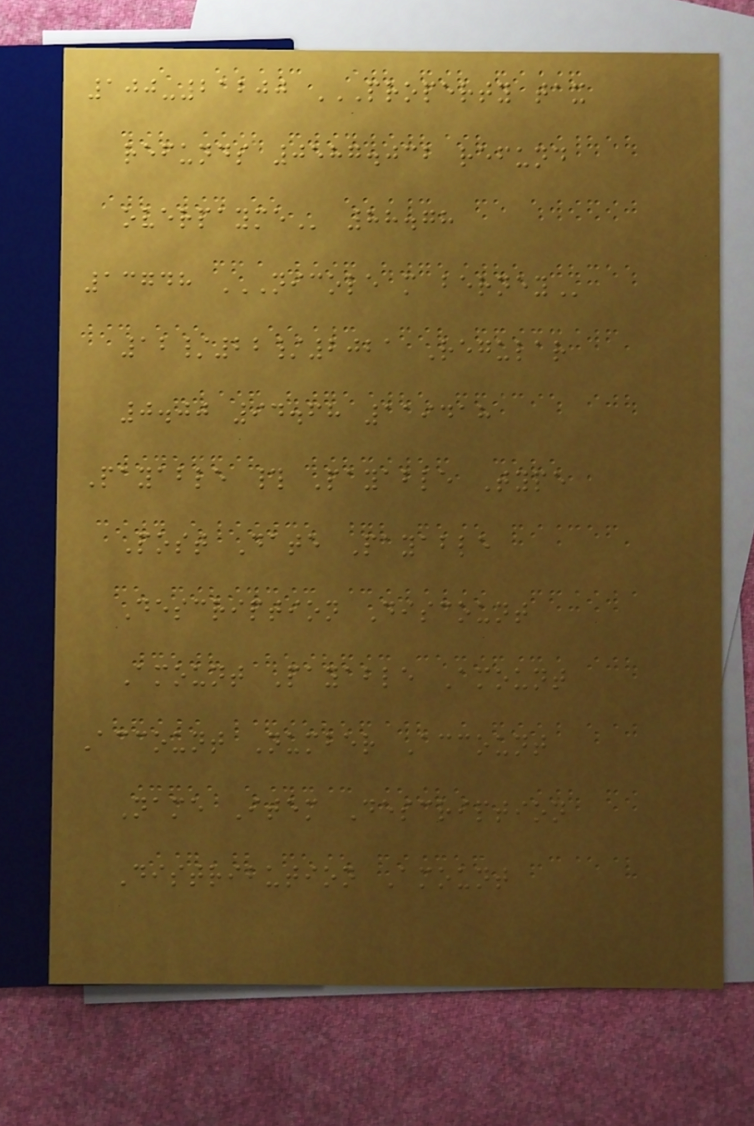100-21200 PROPERTY TAX
REFUNDS 0587.032 REFUND
OVERPAYME 88.78
13748 NICOLE M BERNEY
12/22/2021 Regular
0.00 94.68 119418
Payable # Payable Type
Post Date Payable
Description Discount
Amount Payable Amount
Account Number Account
Name Item Description
Distribution Amount
